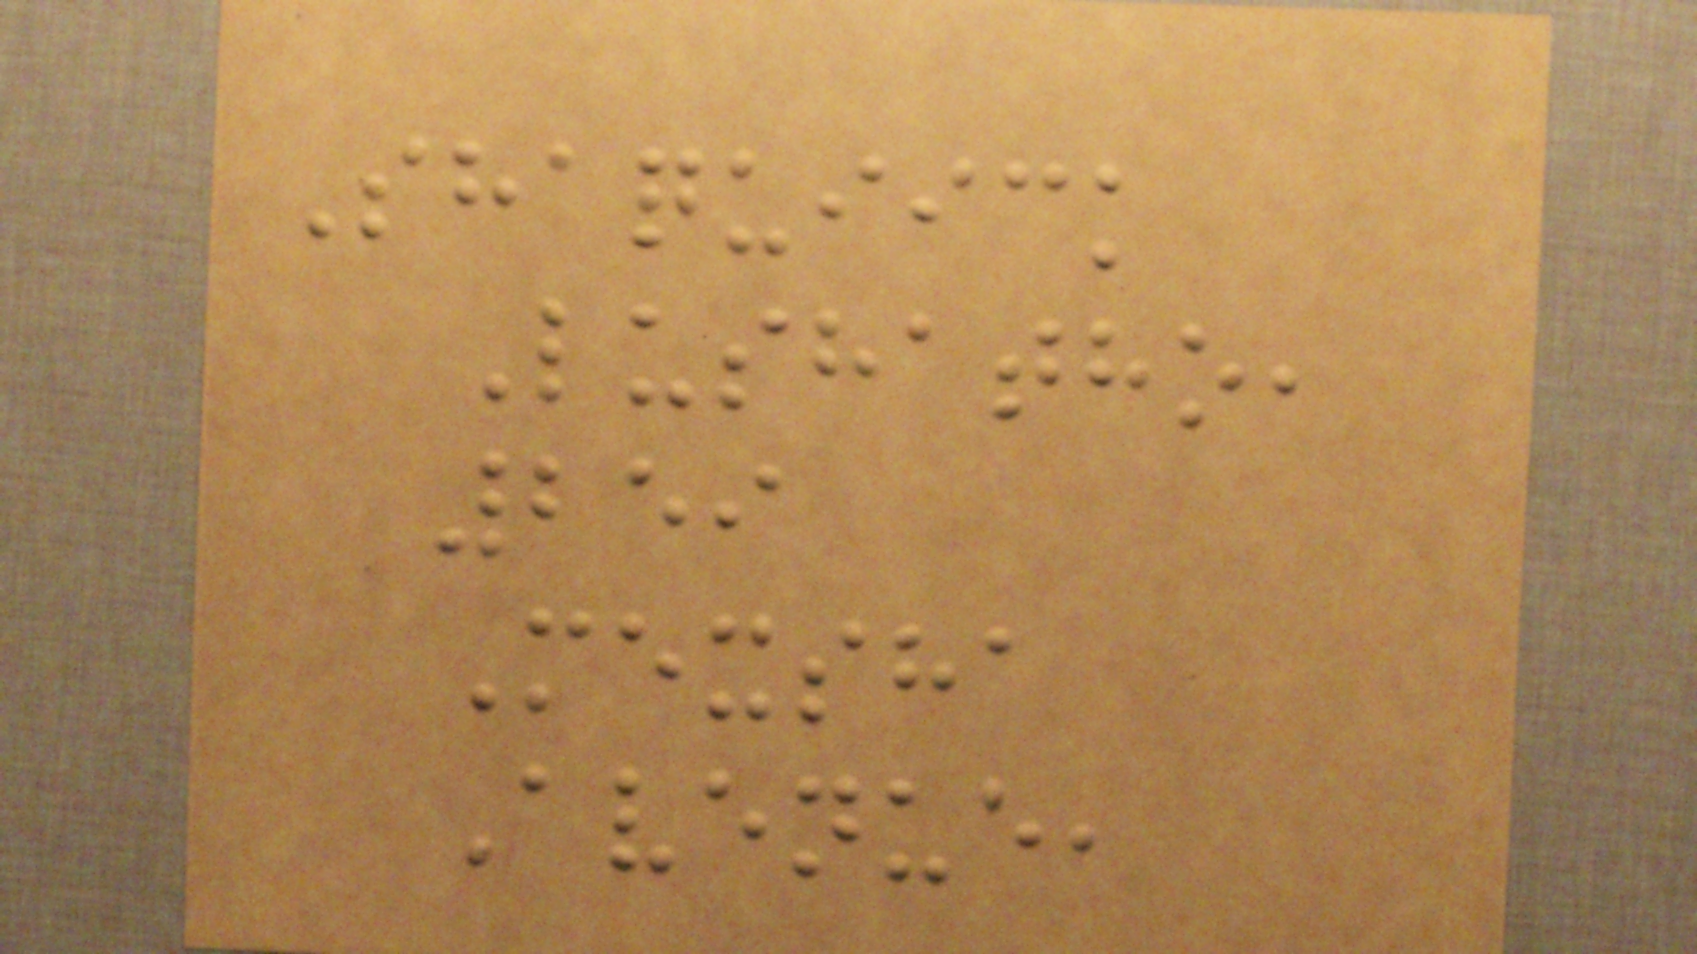Shaquiick
Lushatho,
259
Mexsha
Avenue,
